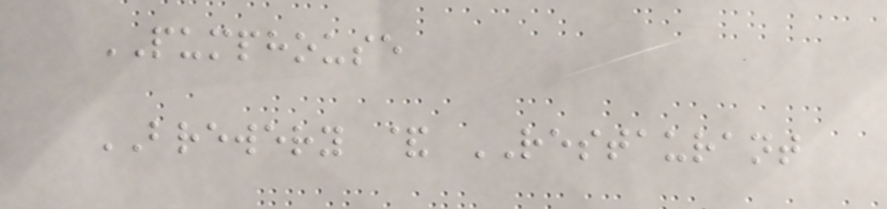PUMPHOUSE
BREWERY & RESTAURANT
